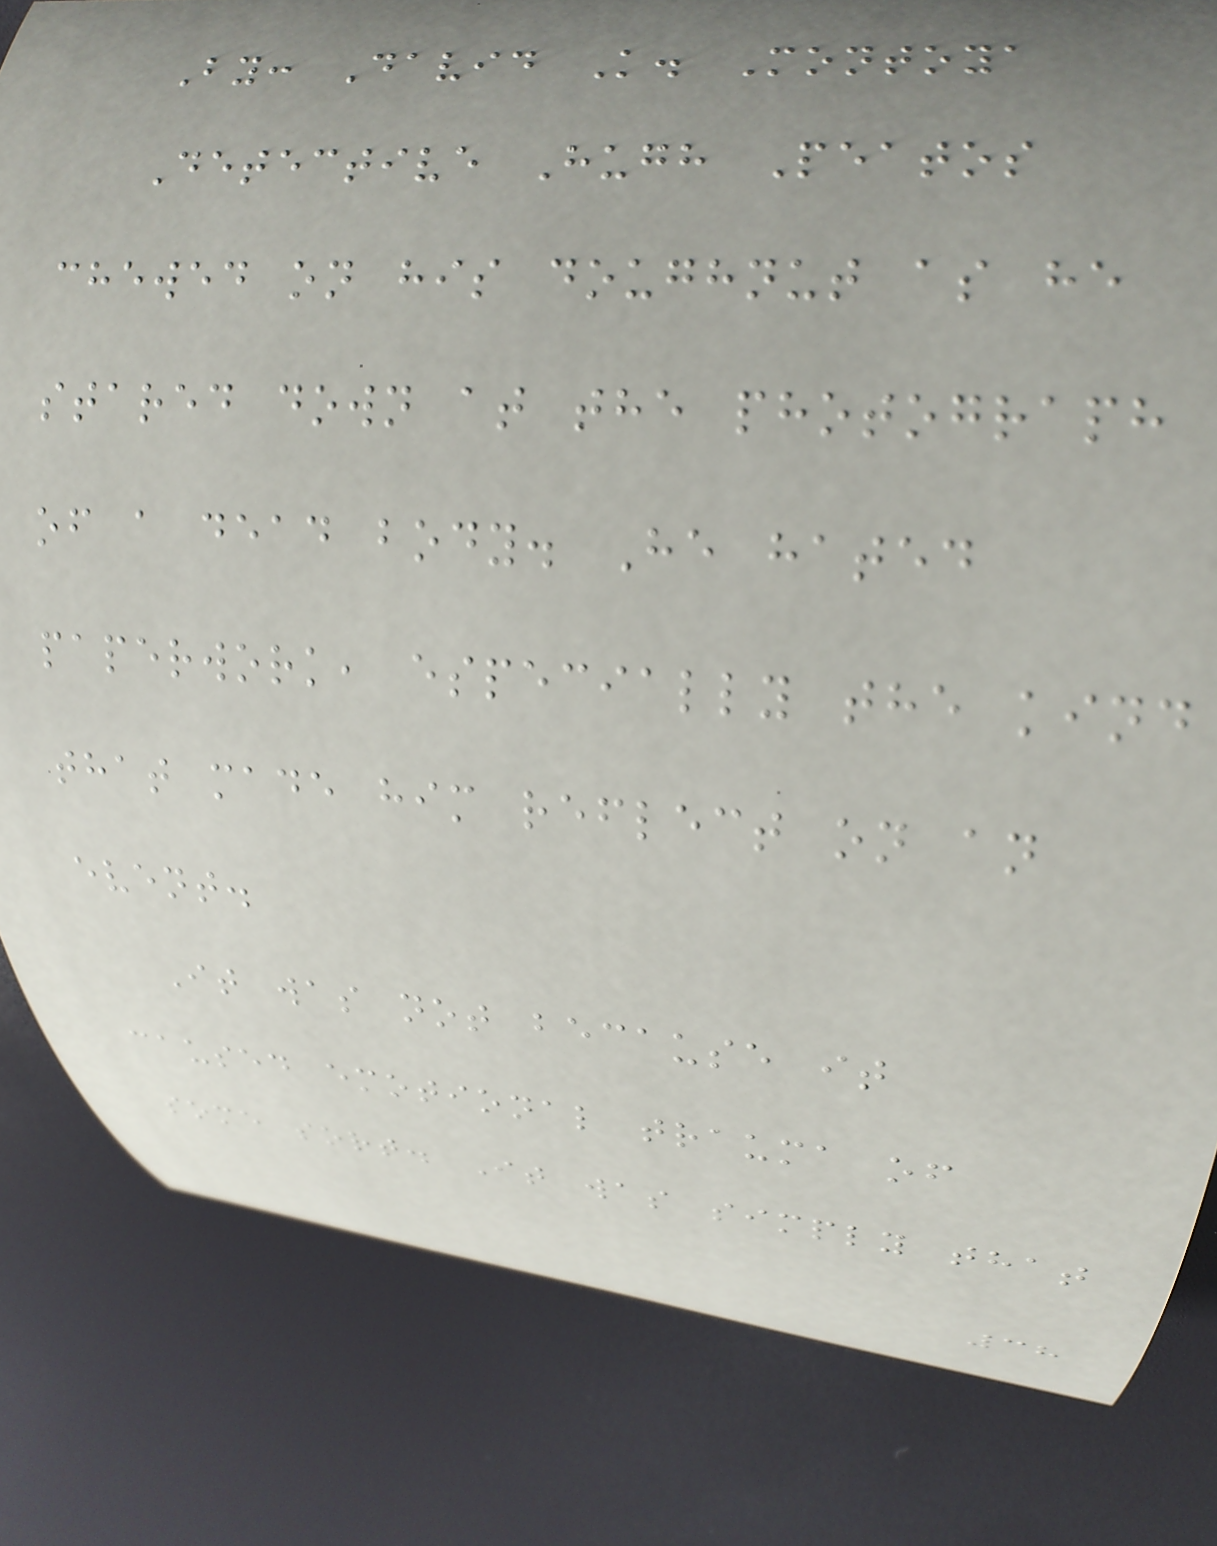By: David K. Montoya
Detective Hugh Peatos
chewed on his doughnut as he
stared down at the photograph
of a dead body. He hated
paperwork, especially the kind
that made him reflect on an
event.
It was not because it
caused emotional trauma of
some sort. It was simply that
38
